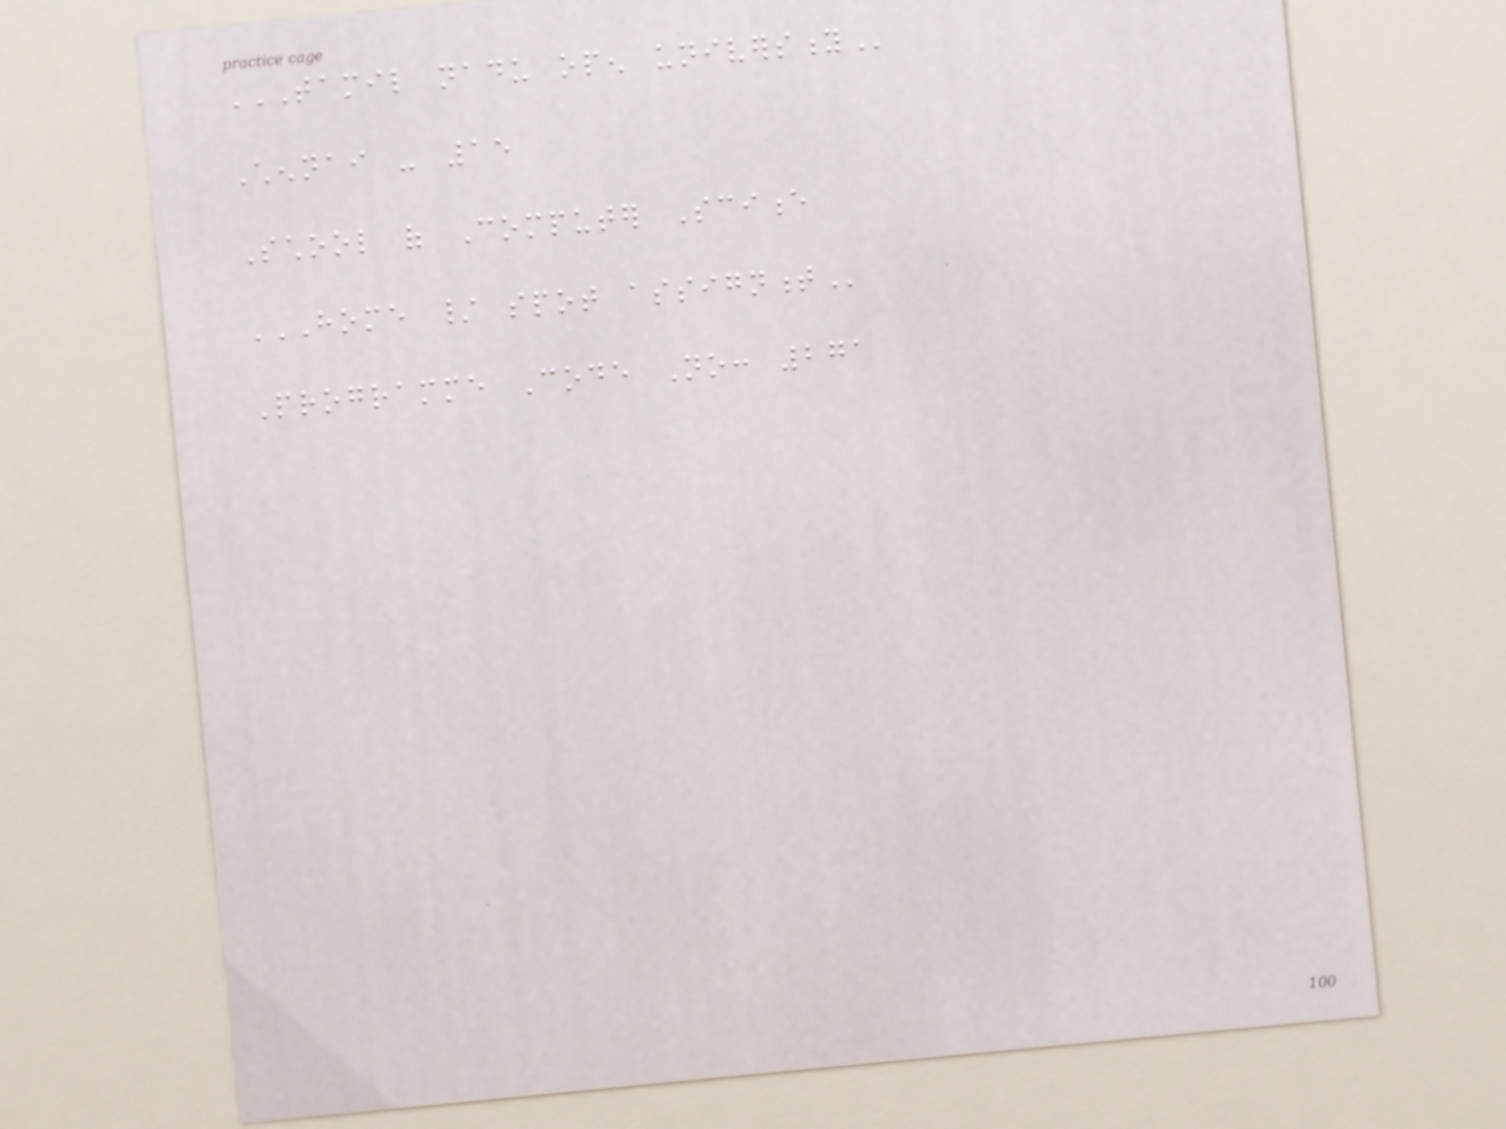TAMIL NADU OPEN UNIVERSITY
Chennai - 15
School of Computer Science
HOME / SPOT ASSIGNMENT
Programme Code No: 271
